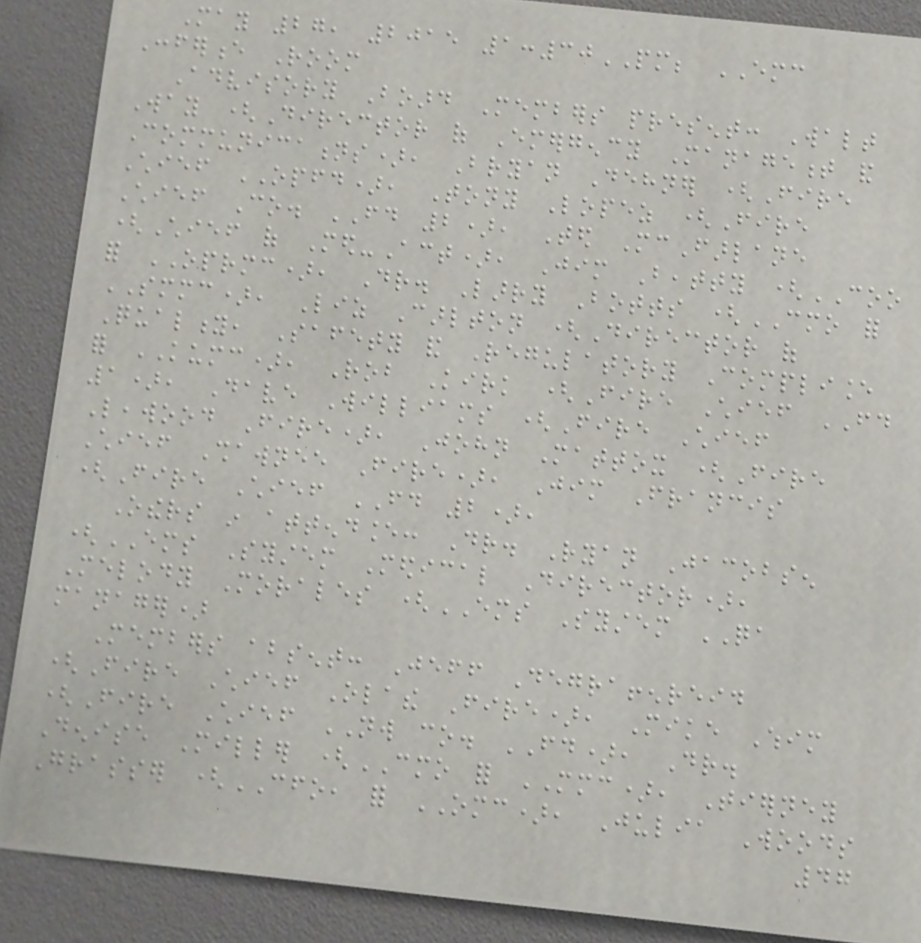May 27, 2015 1:30PM; EMC
Conference Room
Advisory Board Members present: Walt
Way (Director of Emergency Management and
Communications), Bryan Dehner (Fire
Chief OPFD), Tony Lopez (Fire
Chief Co. FD 2), Ted McFarlane
(Chief of Med-Act), Jim Beatty (COO
for OPRMC), Dr. Larry Botts (CMO for
SMMC), Liz Carlton (Director of
Quality, Safety and Regulatory Compliance
for KUMC), Rob Kirk (Fire Chief FD
1), Dave Williams (Fire Chief
Leawood Fire), John Mattox (Fire
Chief Shawnee Fire), Jim Francis
(Fire Chief FD 2),
Others in attendance: Dr. Ryan Jacobsen
(EMS System Medical Director),
Melody Morales (EMS System QA
manager)
Members absent: Jeff Degraffenreid
(Fire Chief Olathe Fire), Mike Whim
(Fire Chief NW co. FD), Dr.
Denise Miller (CMO for MMC), Tierney
Grasser (CFO, for OMC), Julia Woods
47
